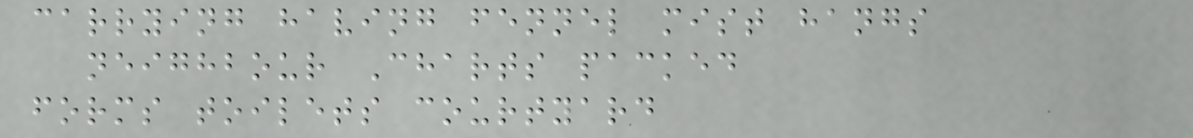carrying having fennel mist hangs
neighbour Charts packed
forms toilets courtyard
